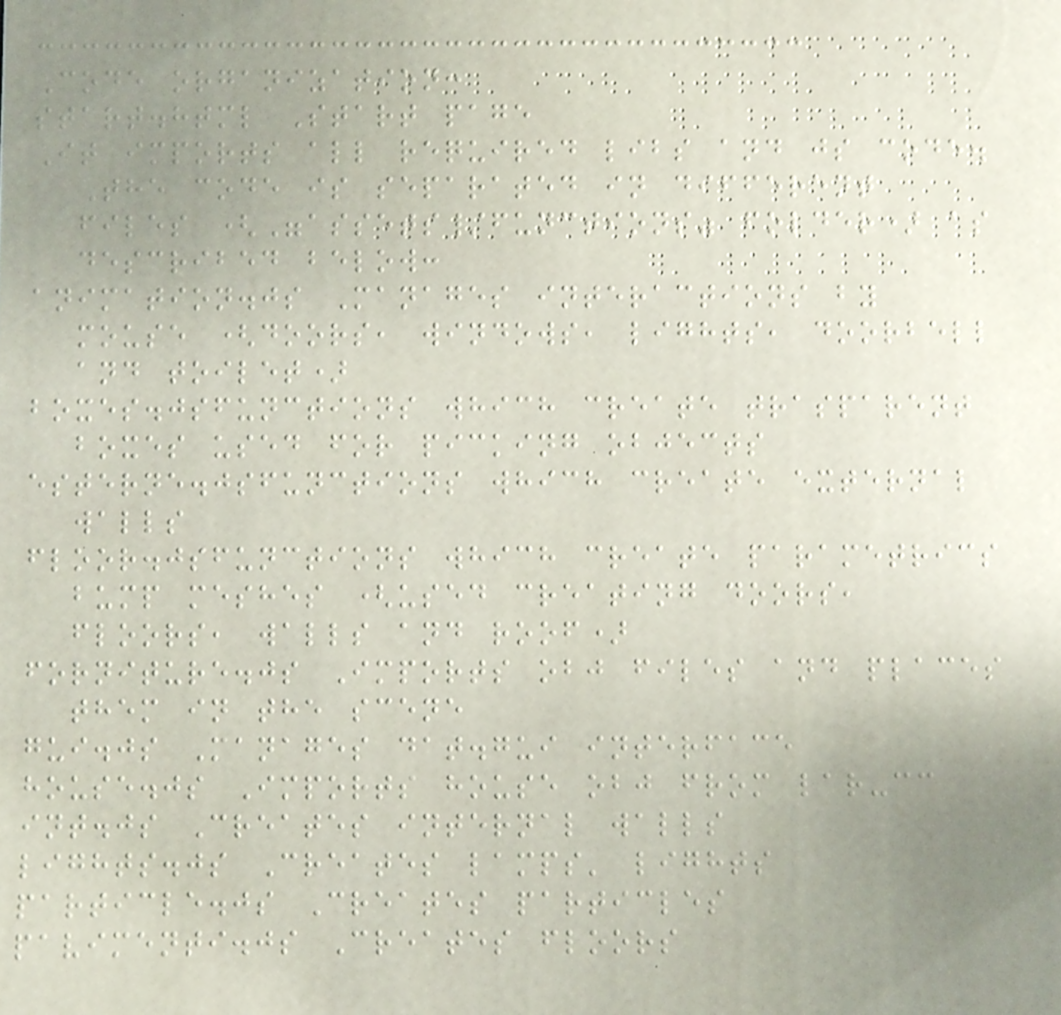Code organization:
start.html Start page
It imports all required libs and js code.
The code is separated in different
files ("assets/functions" folder) as
described below:
animation.js Manages interactions by
mouse (doors, windows, lights, doorbell
and toilet)
boxes.jsfunctions which create trasparent
boxes used for picking objects
esterne.jsfunctions which create external
walls
floor.jsfunctions which create parametrics
bump meshes (used creating doors,
floors, walls and roof)
forniture.js Imports obj files and places
them in the scene
gui.js Manages dat.gui interface
house.js Imports house obj from lar-cc
int.js Creates internal walls
lights.js Creates lamps' lights
particle.js Creates particles
pavimenti.js Creates floors
